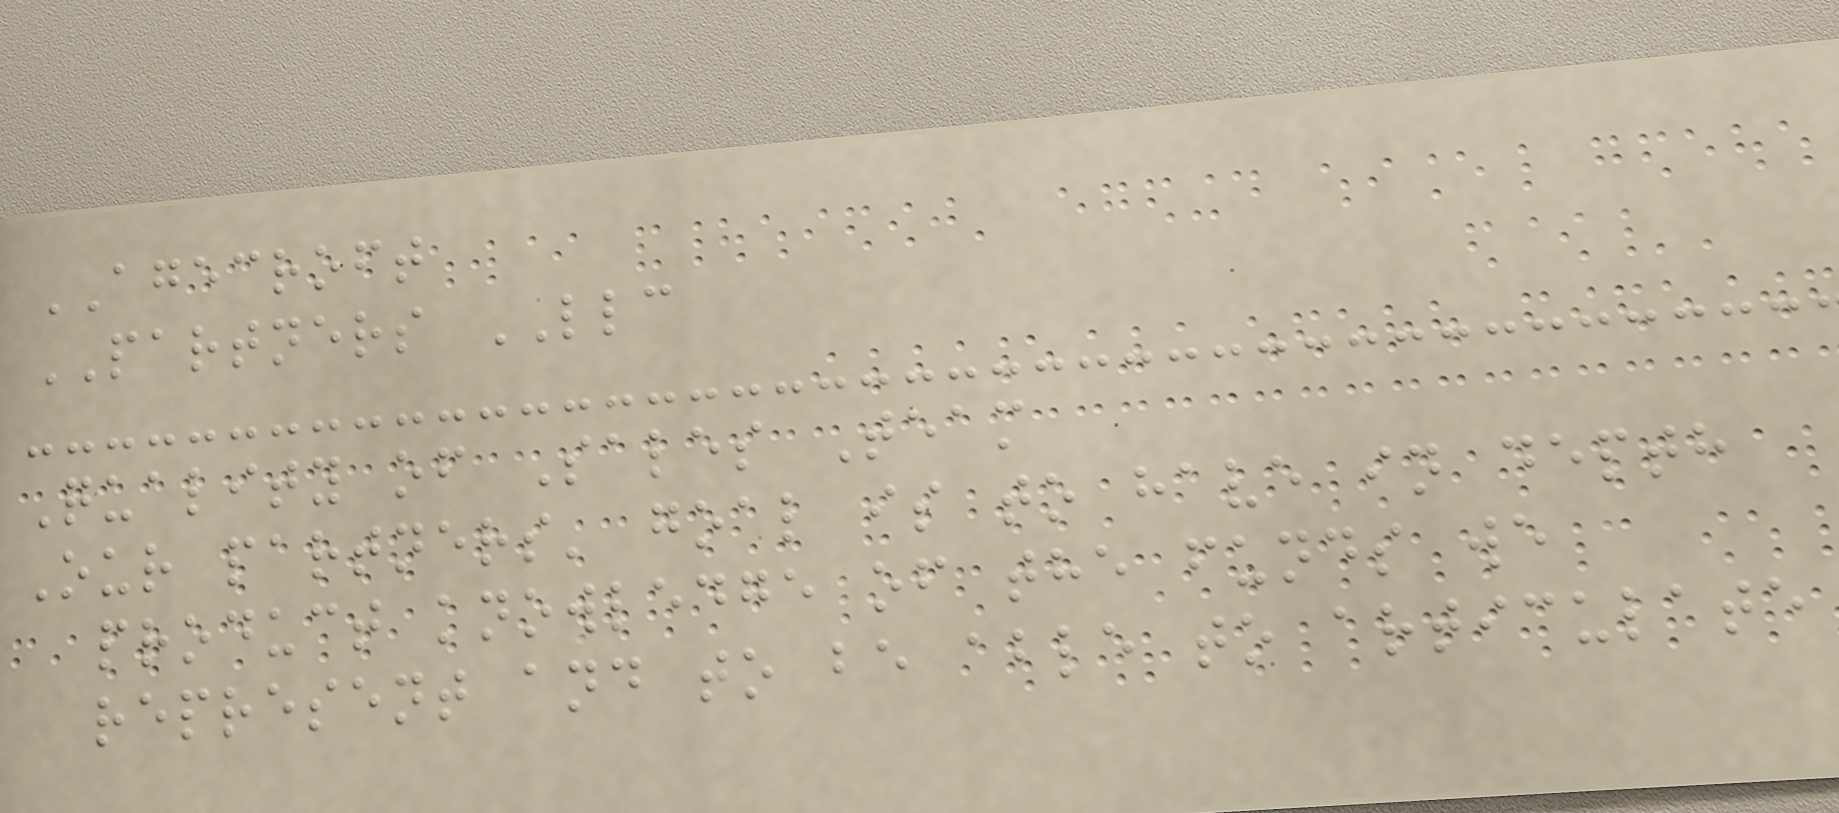AGECROFT
PARTNERS LLC
Quality of Sales Team
Our partners' goal is to have in depth
product knowledge of the funds we
represent and to be able to articulate
